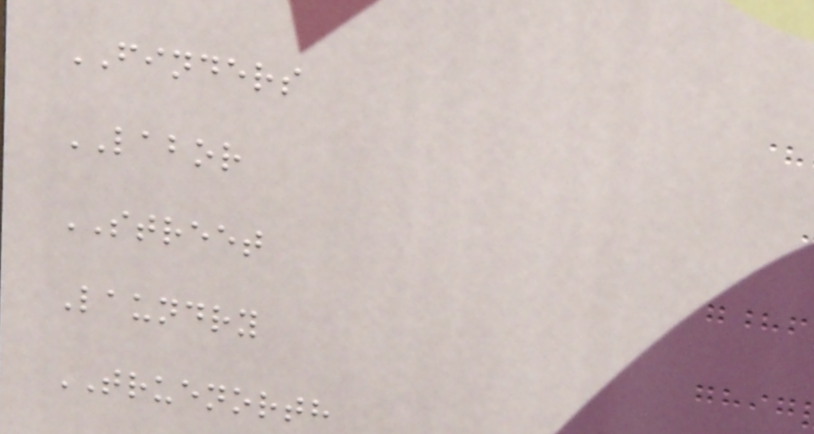FINDERS
LABOR
STREET
Laundry
TRUENORTH
